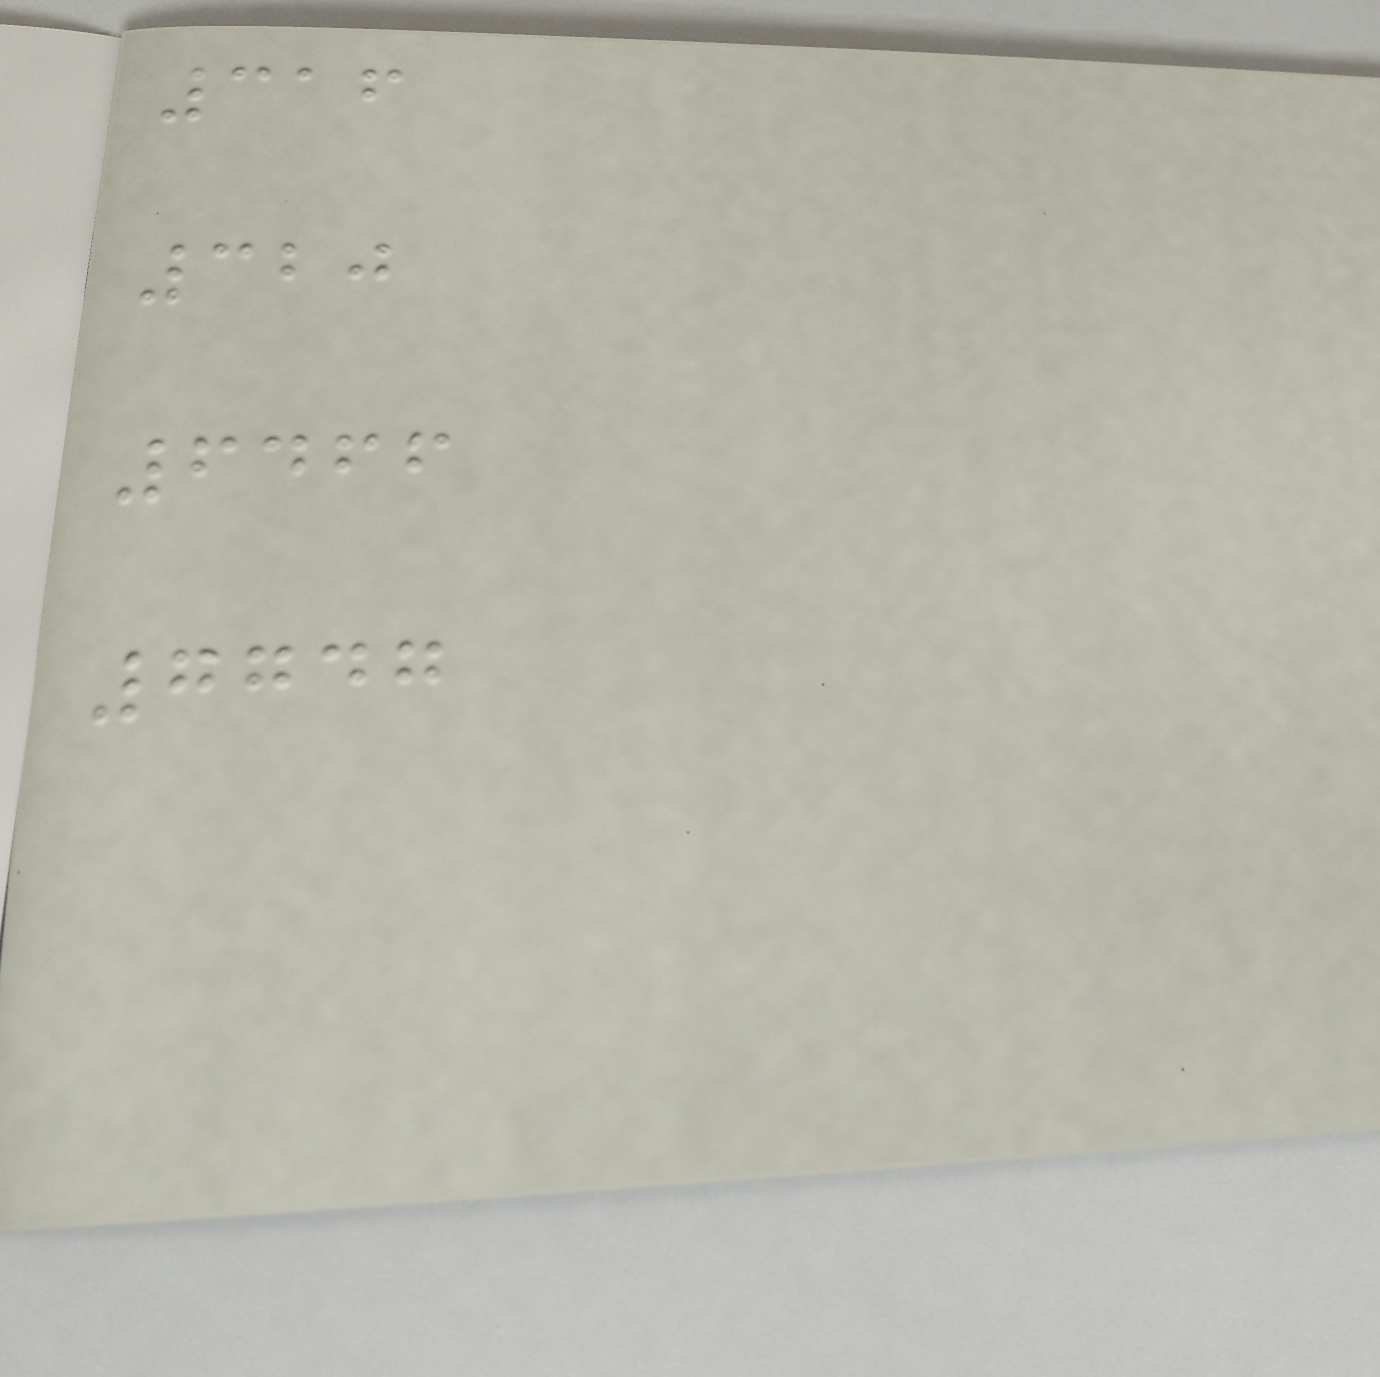316
320
6466
7747
